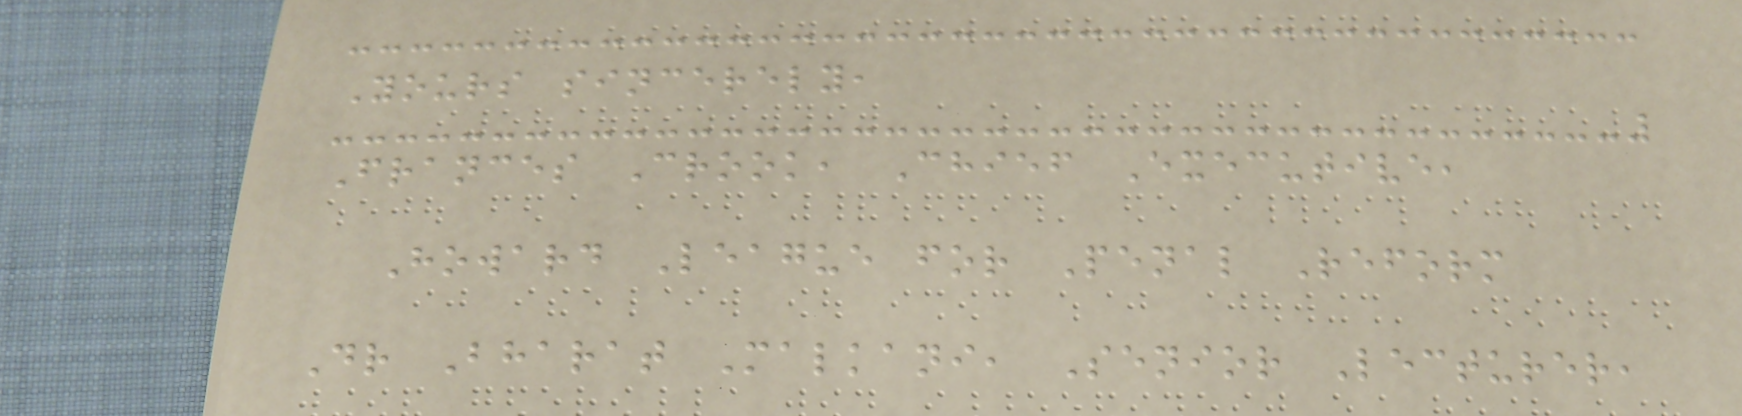Yours sincerely,
Frances Crook, Chief Executive,
Howard League for Penal Reform
Dr Bharat Malkani, Senior Lecturer,
